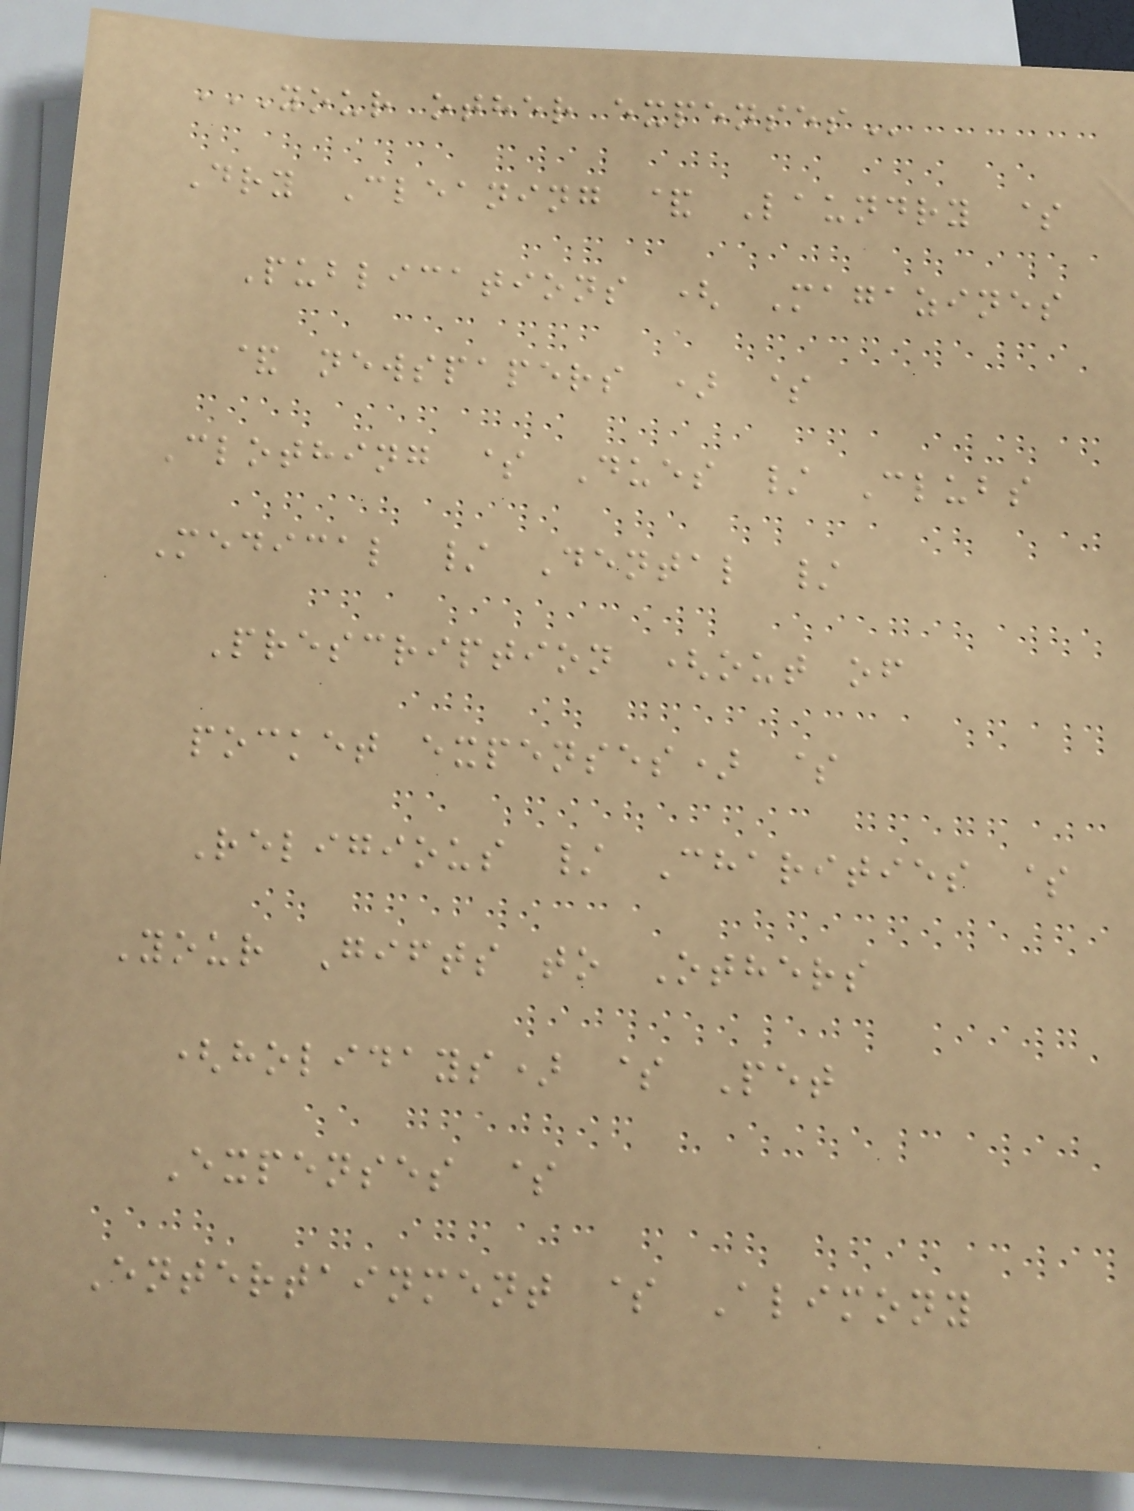YOUR OTHER EXPENSES
Dry Cleaning & Laundry $
Publications ( Magazines
& newspapers ) $
Clothing $ Dues / Clubs
Medical / Dental /
Prescription (out of
pocket expenses) $
Religious / Charities $
Your Gifts to Others
(holidays) $ Pet
Expenses $
Entertainment $ Alimony
